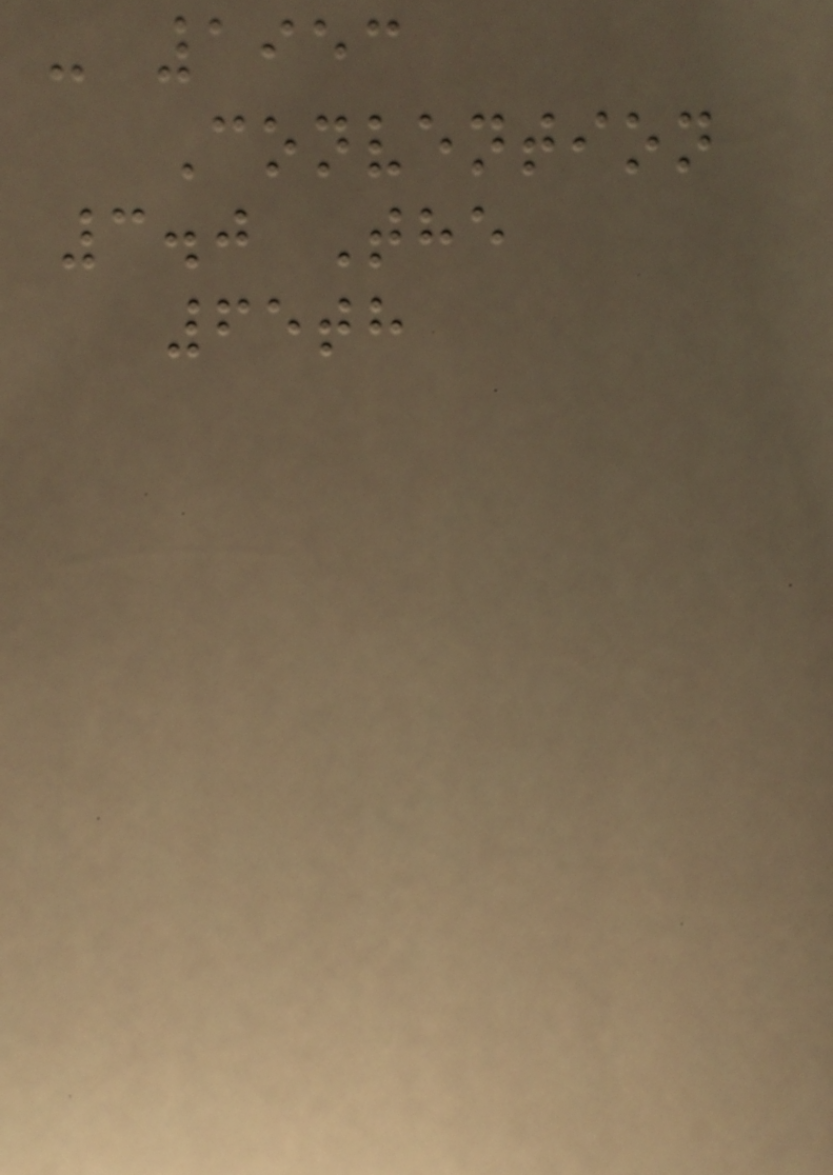- 1953
Convention
3.0 The
65th
